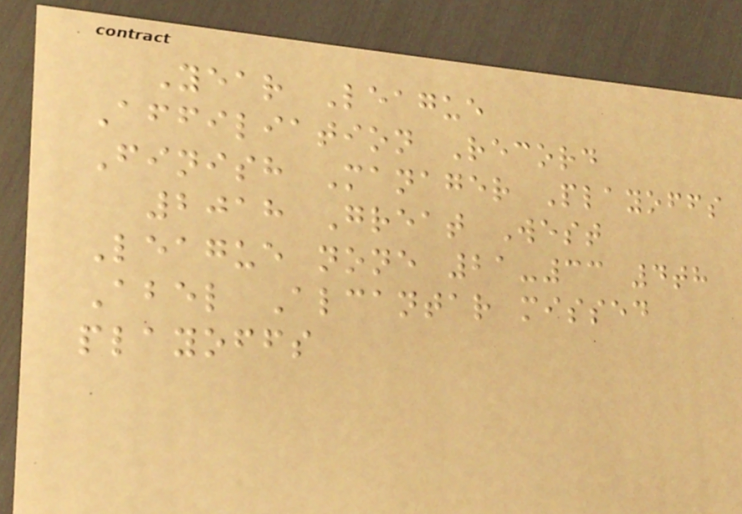Year League
Affiliation Record
Finish Manager Playoffs
2018 Great West
League none 21-33 4th
Abel Alcantar missed
playoffs
